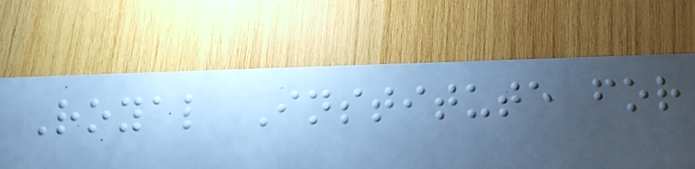Royal Institute for
